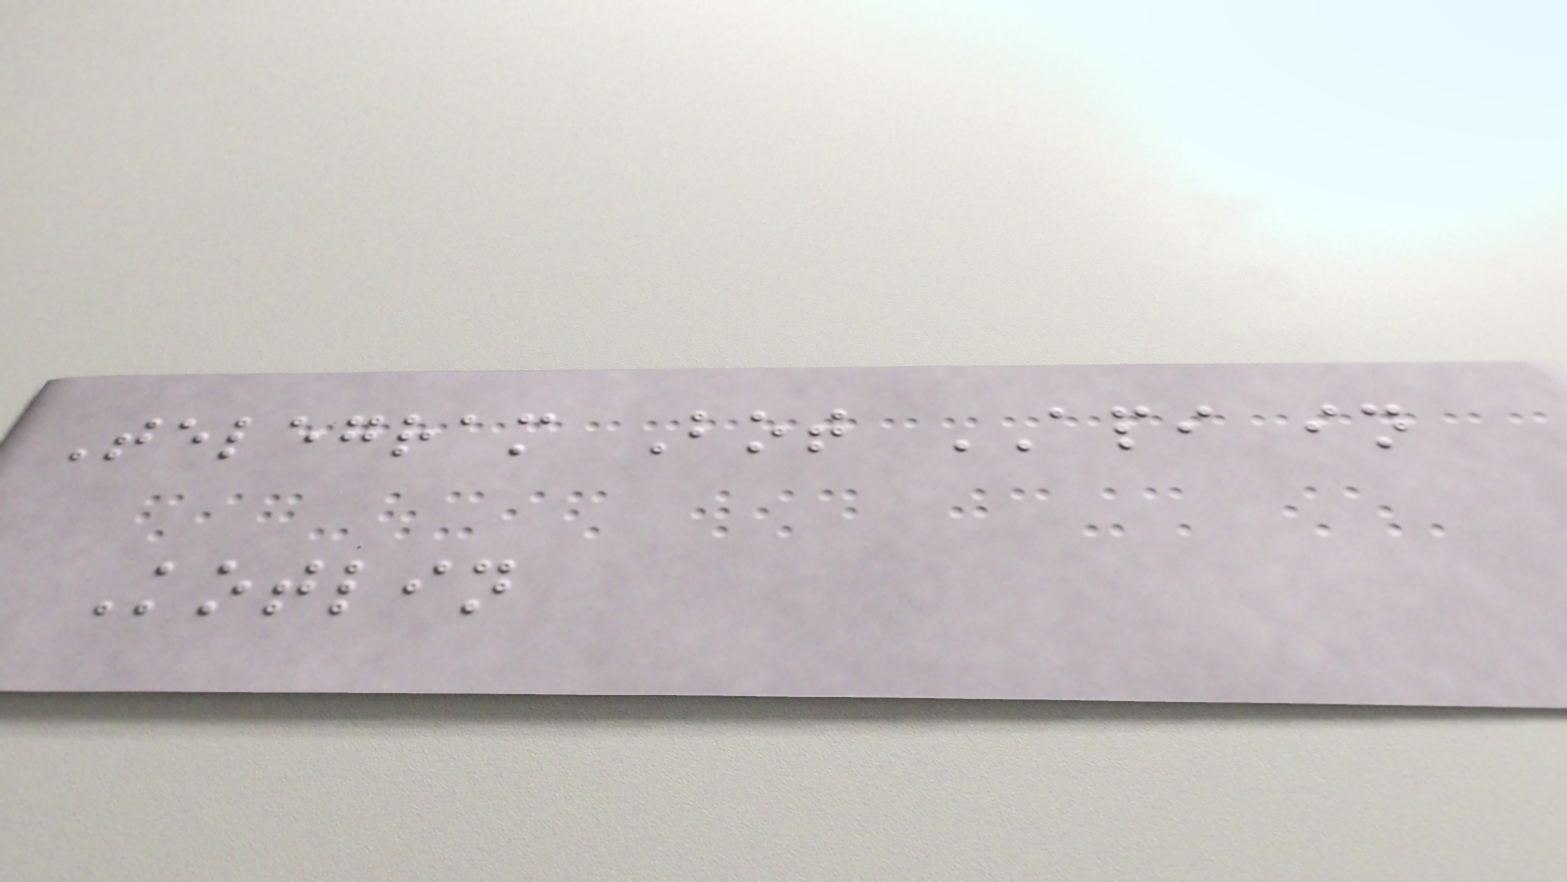Telegram Bot API in
Kotlin
